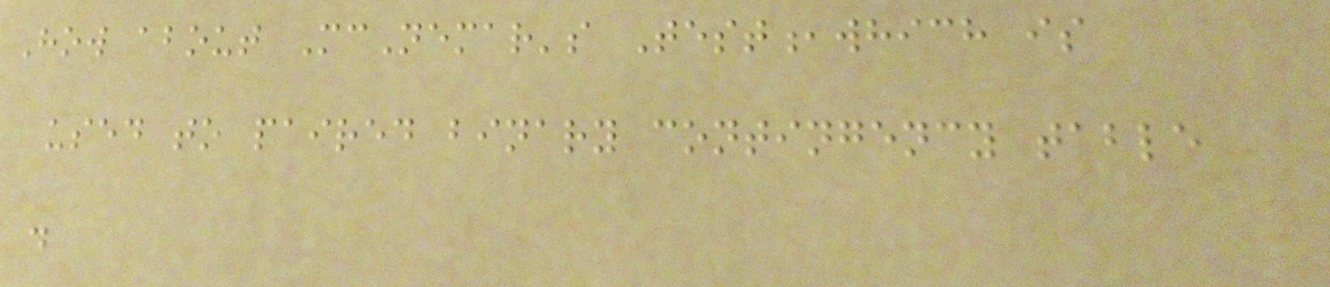How about McNemar's Test,which is
used to paired binary contingency table
.
